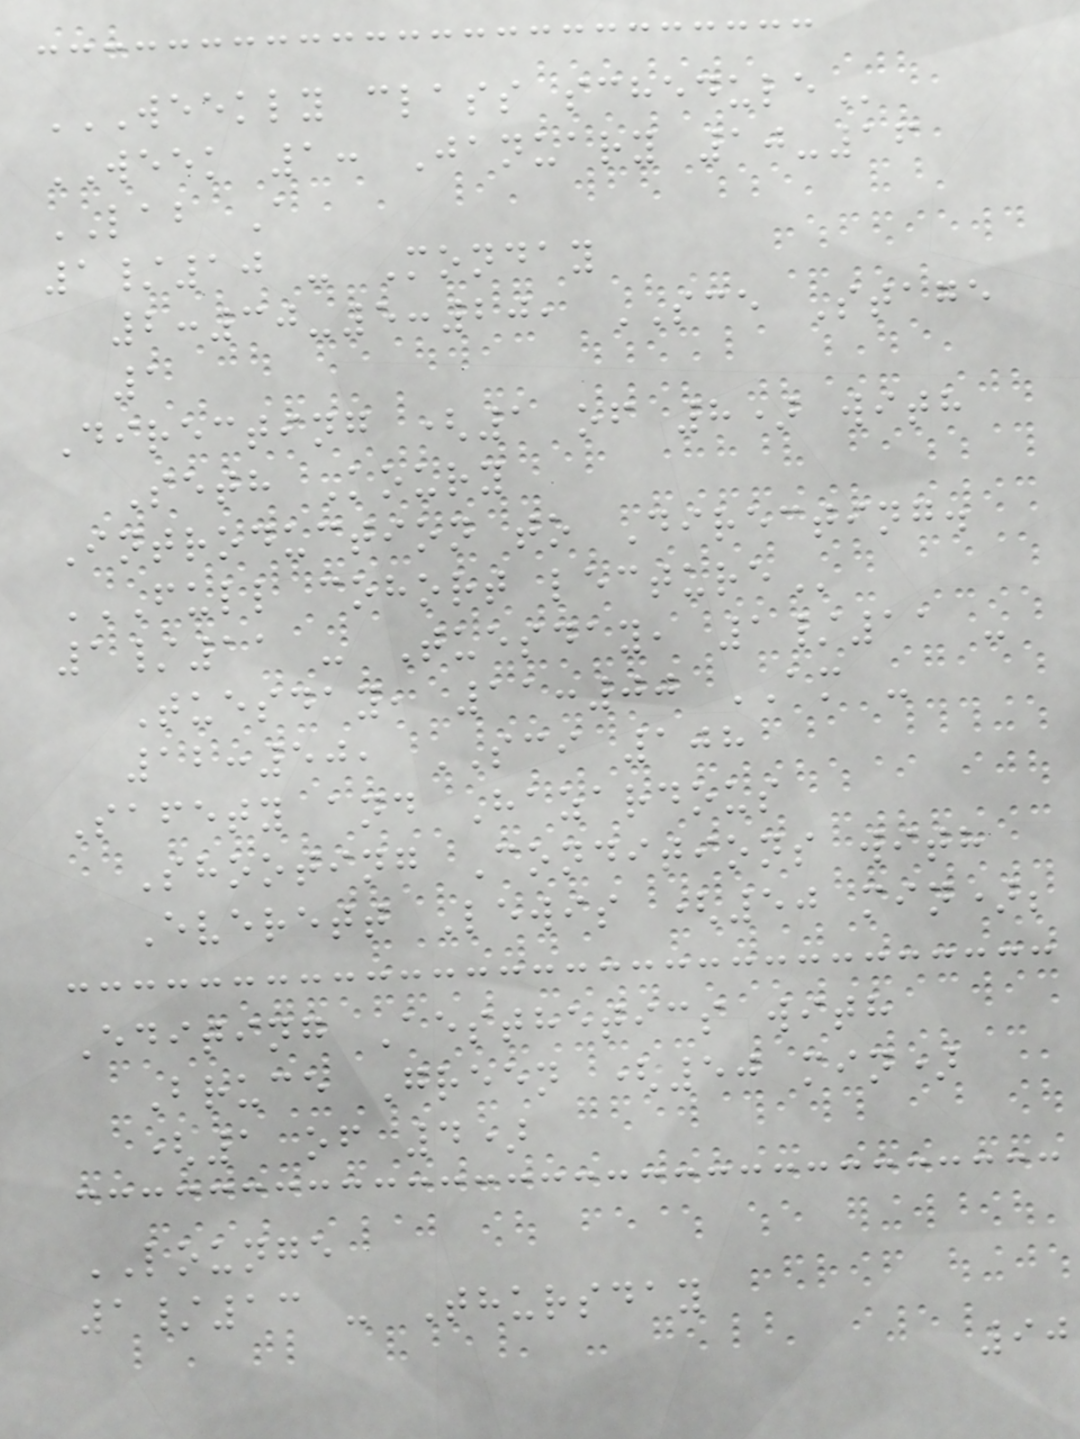WEEKLY CLASS SCHEDULE
WEEK 1: January 10-16
LAB A
1/10 - Monday
2:30-5:20, SCE Stage
1
Directing (1 of 8) with
Seth Koury
Introduction to Directing.
FULL COHORT LECTURE
1/11 - Tuesday, 1/11 -
Tuesday, 11:00 AM -
12:50, SCI 108
Safety and Hazardous
Shooting Conditions with
Everett Lewis (50 min);
Editing Aesthetics with
Bruce Green (50 min)
(1 of 4)
LOUNGE
1/13 - Thursday
90
